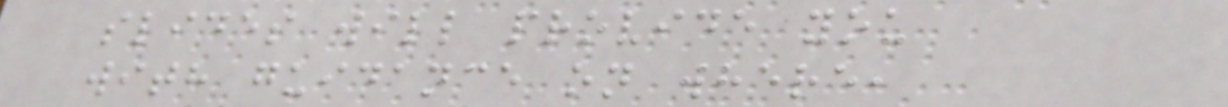slides will provide you
with guidance on where,
